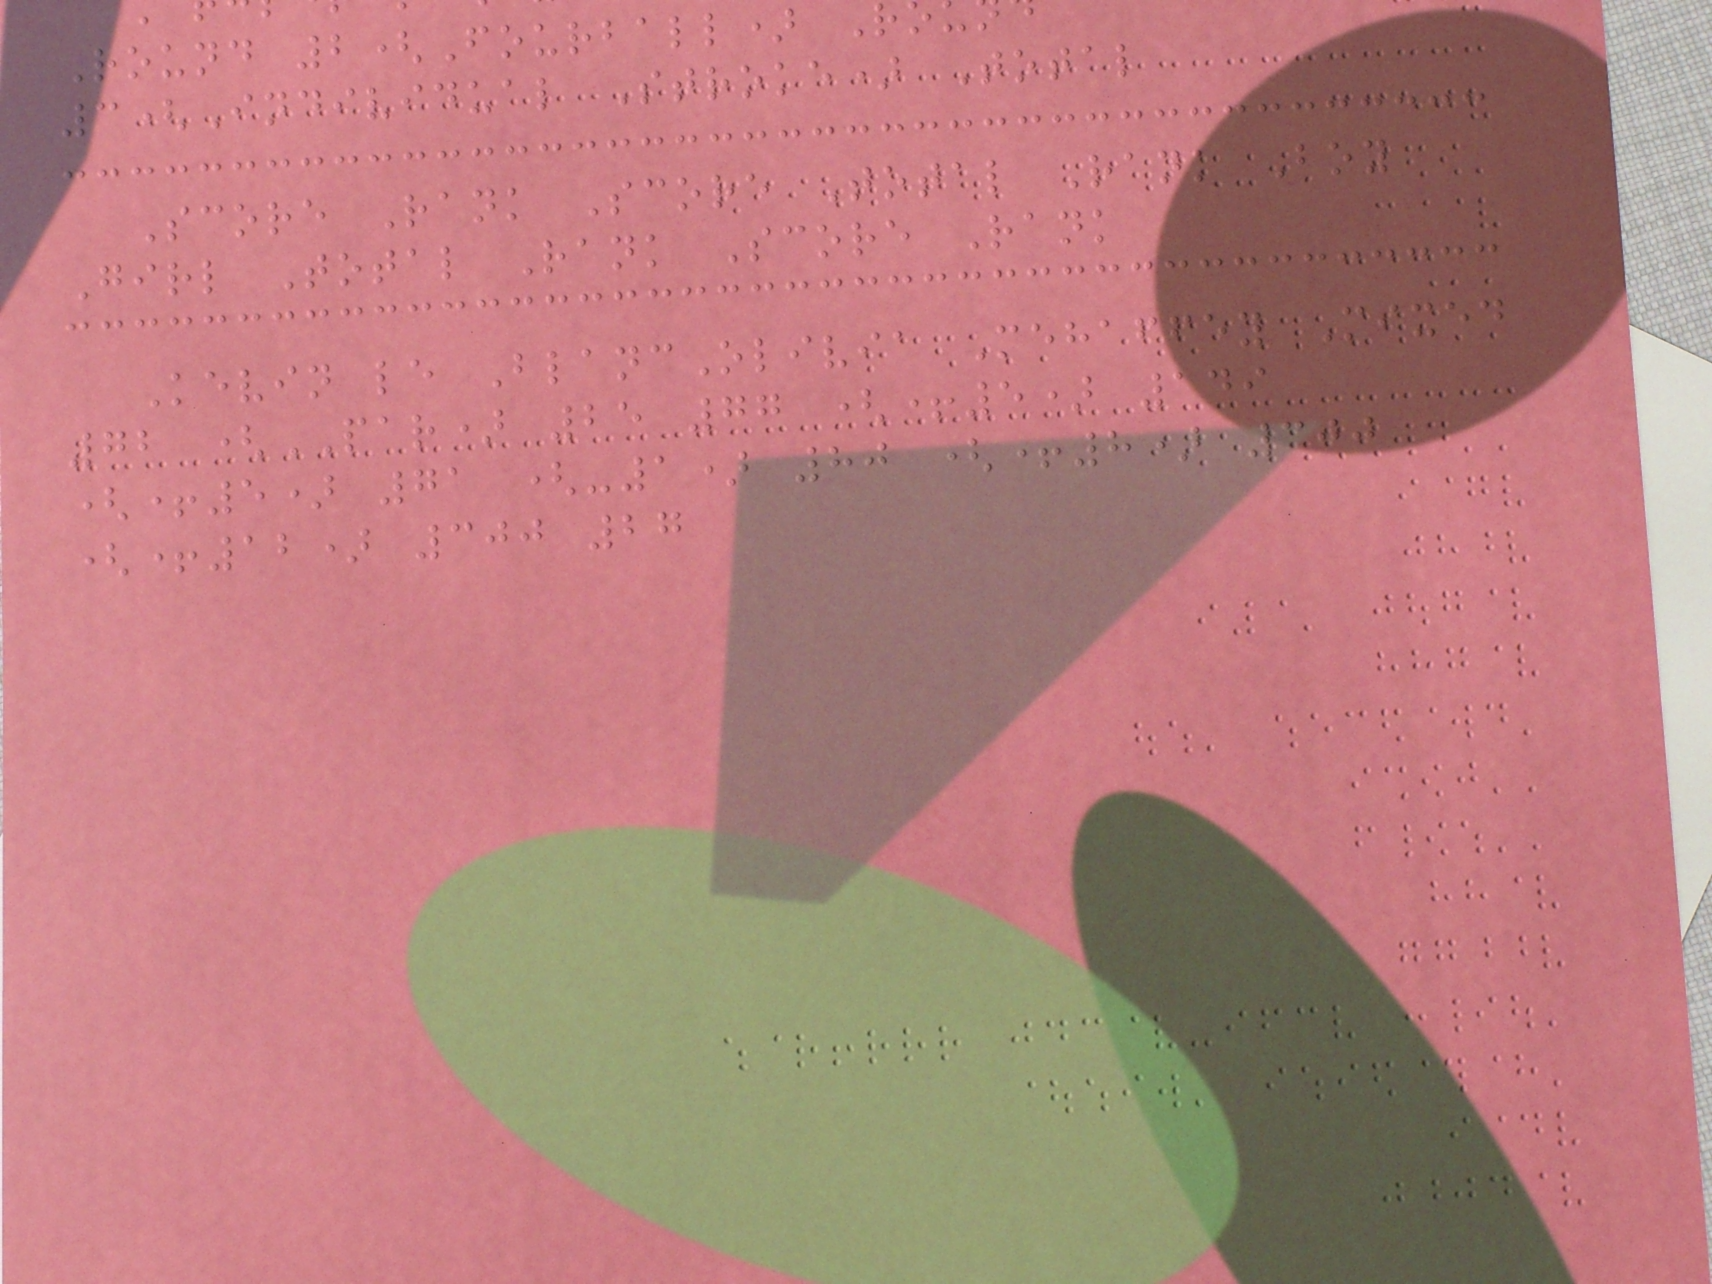Round 2(Fourball) R
3(Individual Stroke) Total
Score Rank Score Total Rank Boy
Girl Total Rank Score Rank
Kevin le BlancOlivia Mehaffey Mixed
72 (PAR) 25 77 (+5) 149
(+5) 71 (-1) 80 (+8) 300
(+12) 300 27
